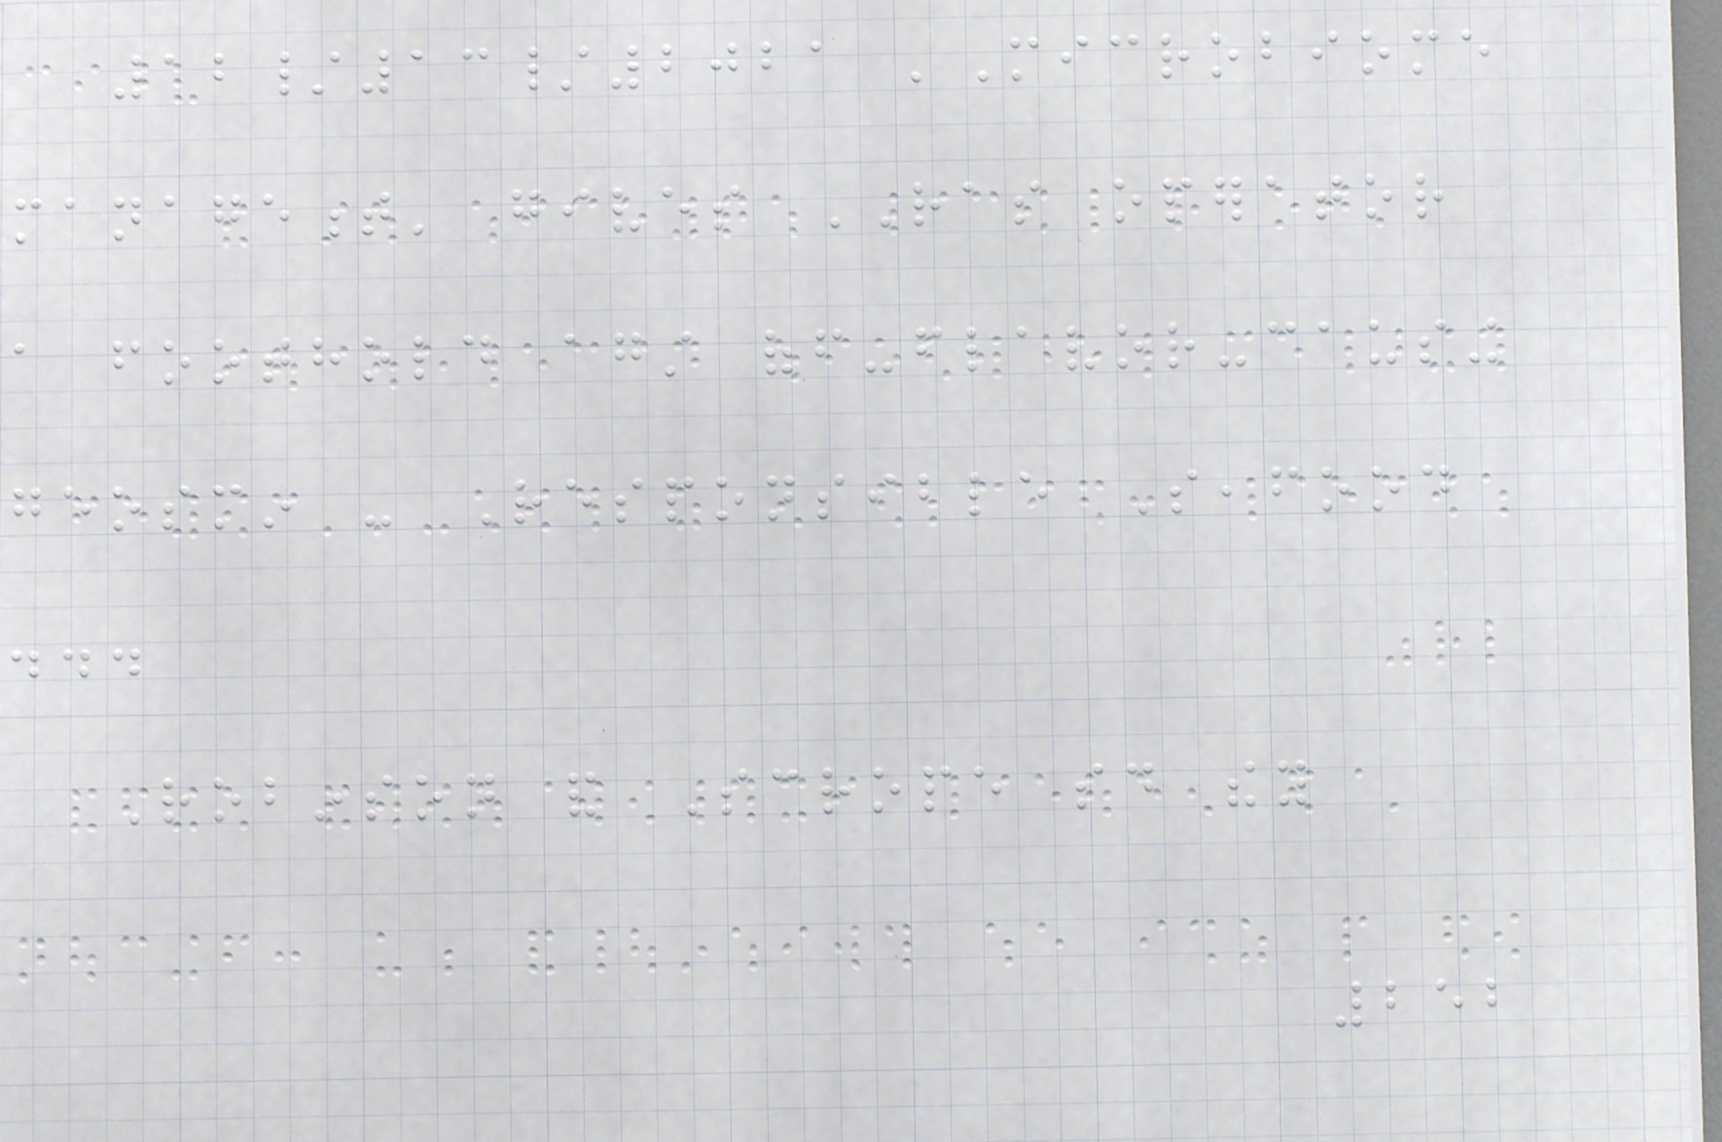12/13/2021 'Microbiome
management' gives RAS operator
a foothold against off-flavor-causing
geosmin - Responsible Seafood
...
Robinson and Scrope said they
252
